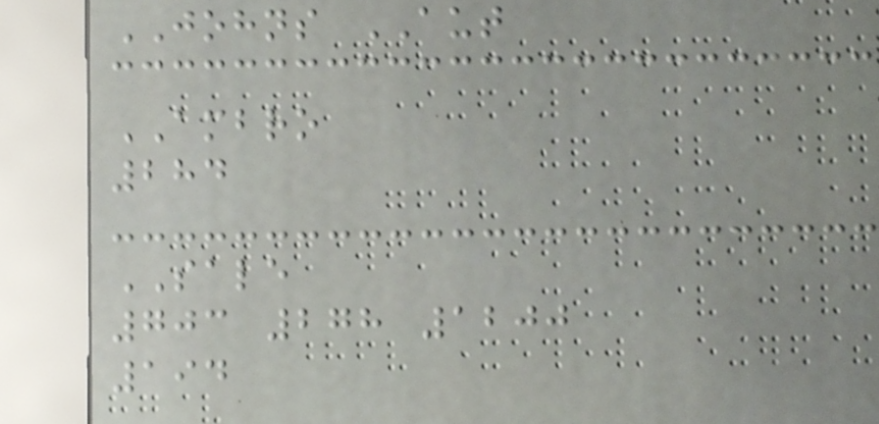JOHNS AUT
AMBRO
284
SALE
703 278 1200
194
